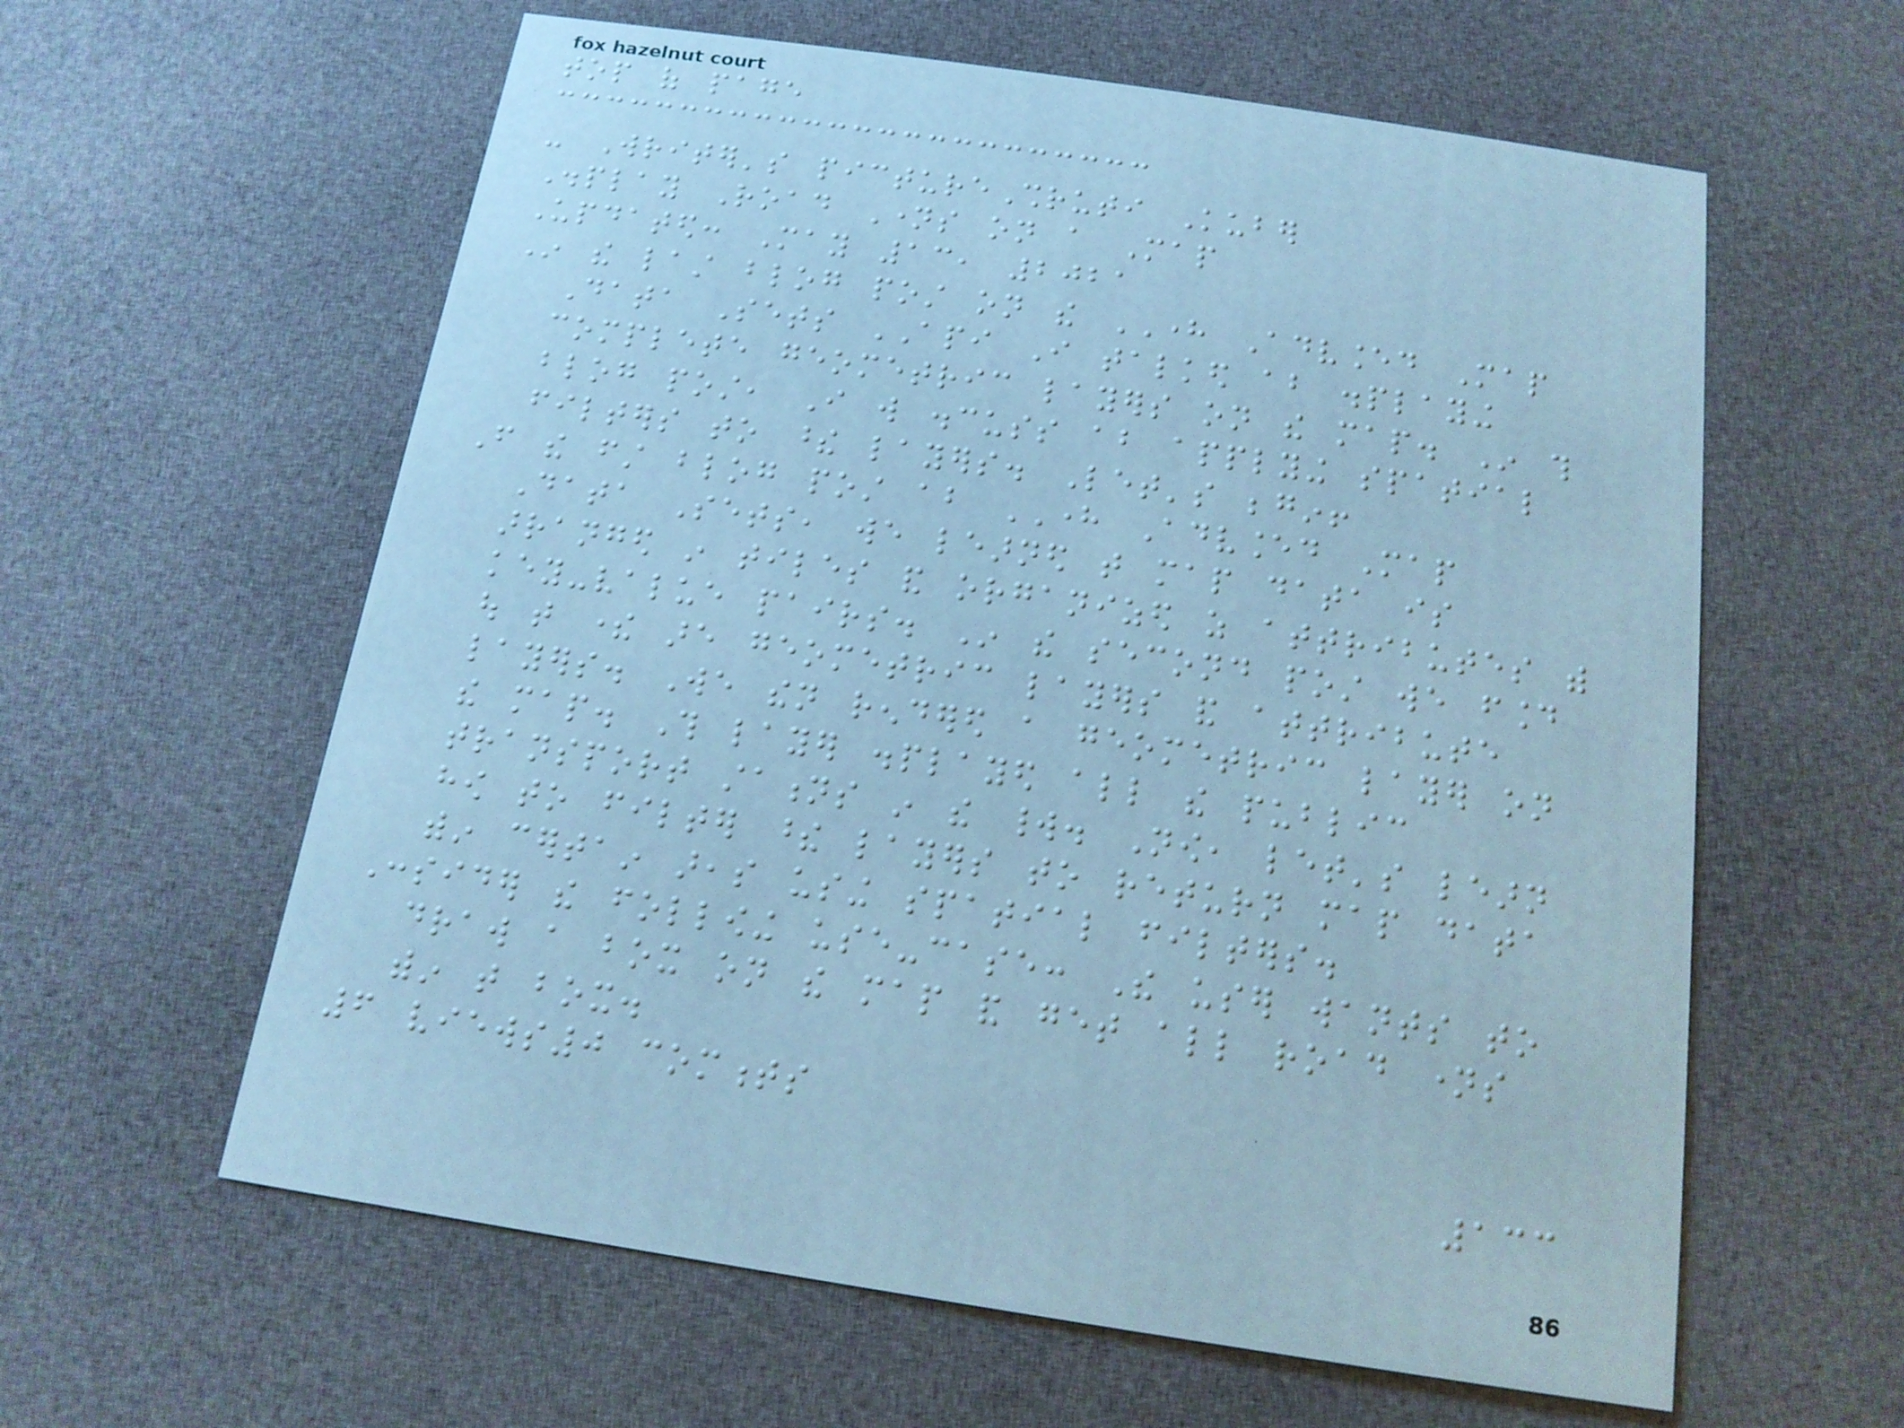top of page
- Writer's pictureShruti Kuber
Display Road Names on a Map
Updated: May 13, 2021
In the last blog post on the HERE Advanced Map
Data Sets API I talked about displaying
complete geometric layers on the map. In this
blog post, I will discuss about applying spatial
filters to these layers. Let's begin!
From the first blog post about HERE Advanced Map
Data Sets, we learned that map data is
arranged in tiles and organized as attributes with
key-value pairs. In the second post we found
out that there are geometric layers and attribute
layers. We then rendered a geometric layer on
the map. This layer displayed all the public
transport stations in the world. Now, let's learn
how to filter these layers to return map data
within certain areas using spatial filters.
Consider the following use-case: The user wants to
draw a box on the map and get all road names
within that box.
6 views0 comments
133
